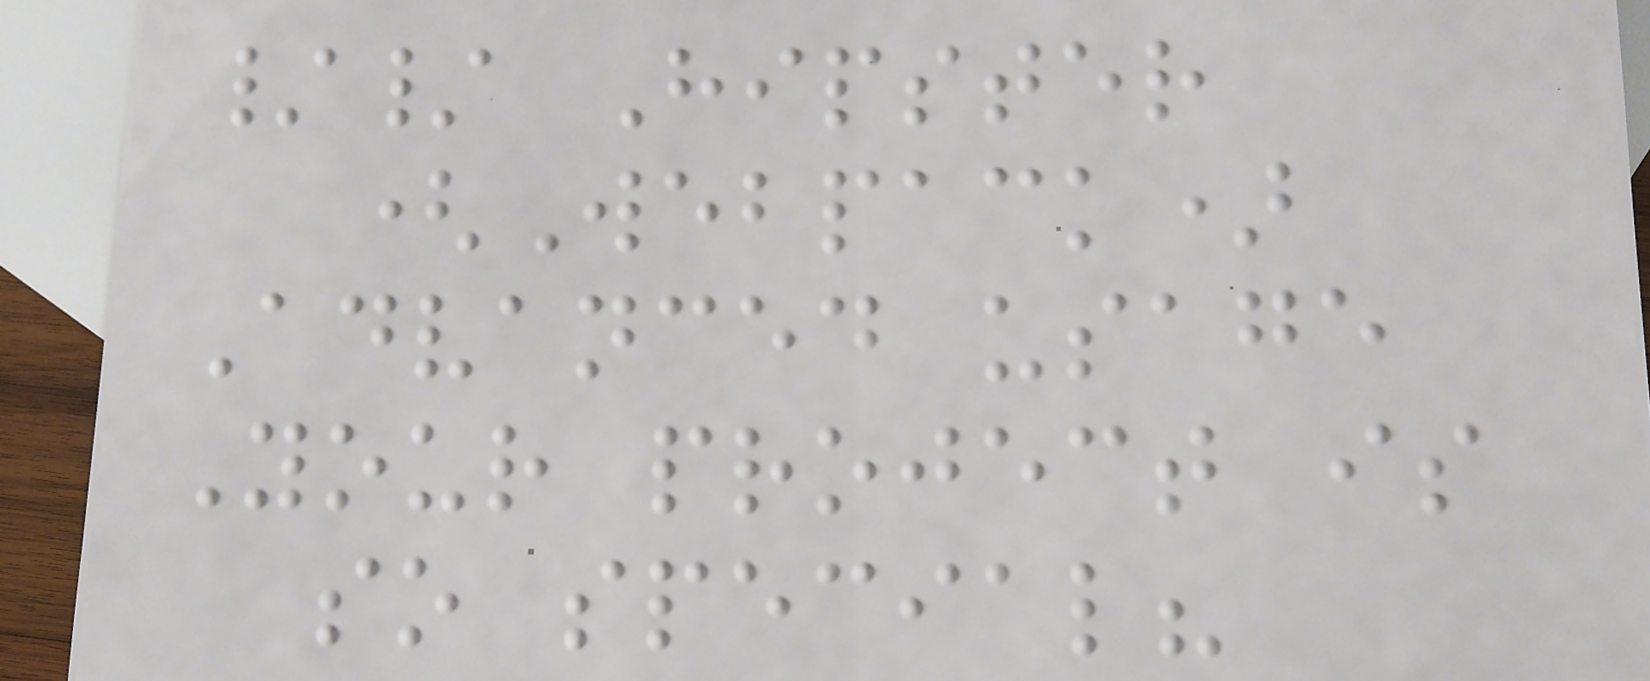// Hipster
(Webpack)
Advanced usage
Your project is
so special?
